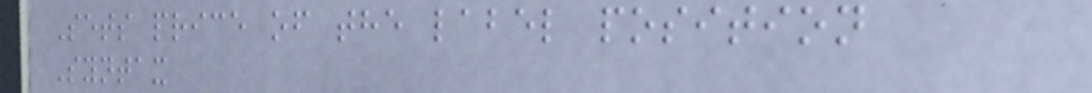Sets price of the label position
Syntax
